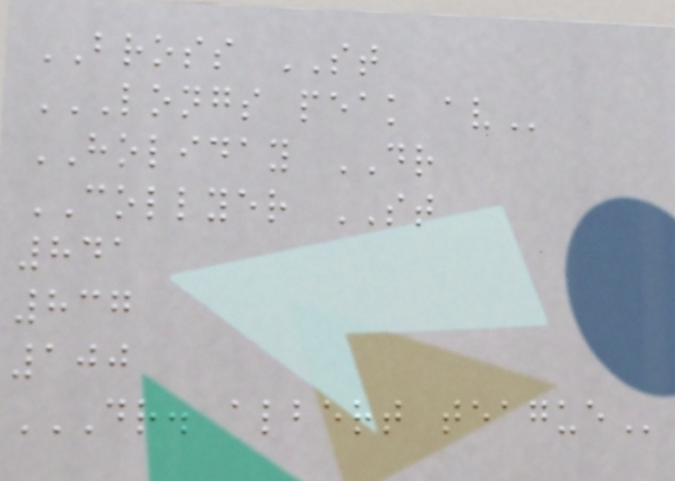BROSS ST
LONGS PEAK AV
HOLIDAY DR
COLLYER ST
841
837
100
DR. ALBERT TEAGUE
